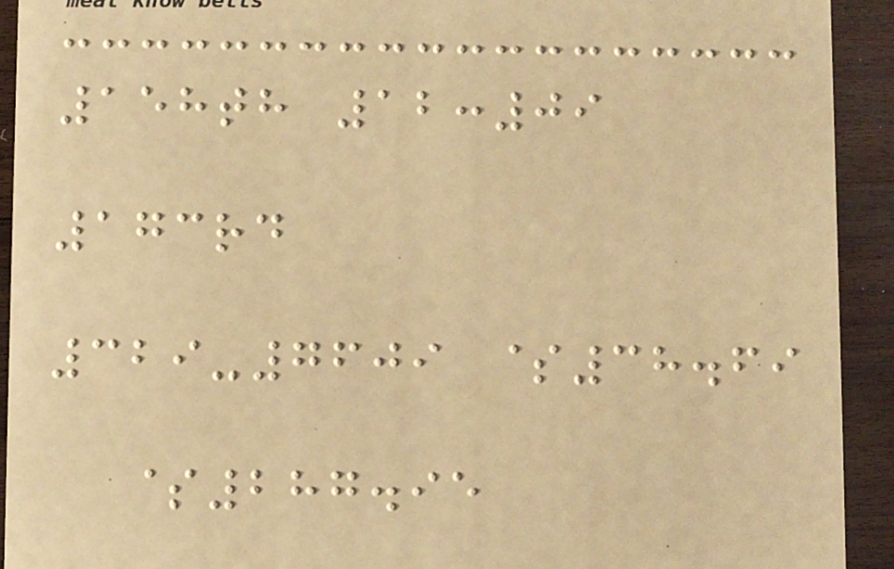158th 12:09
173rd
329-7609 $38.69
$287.95
